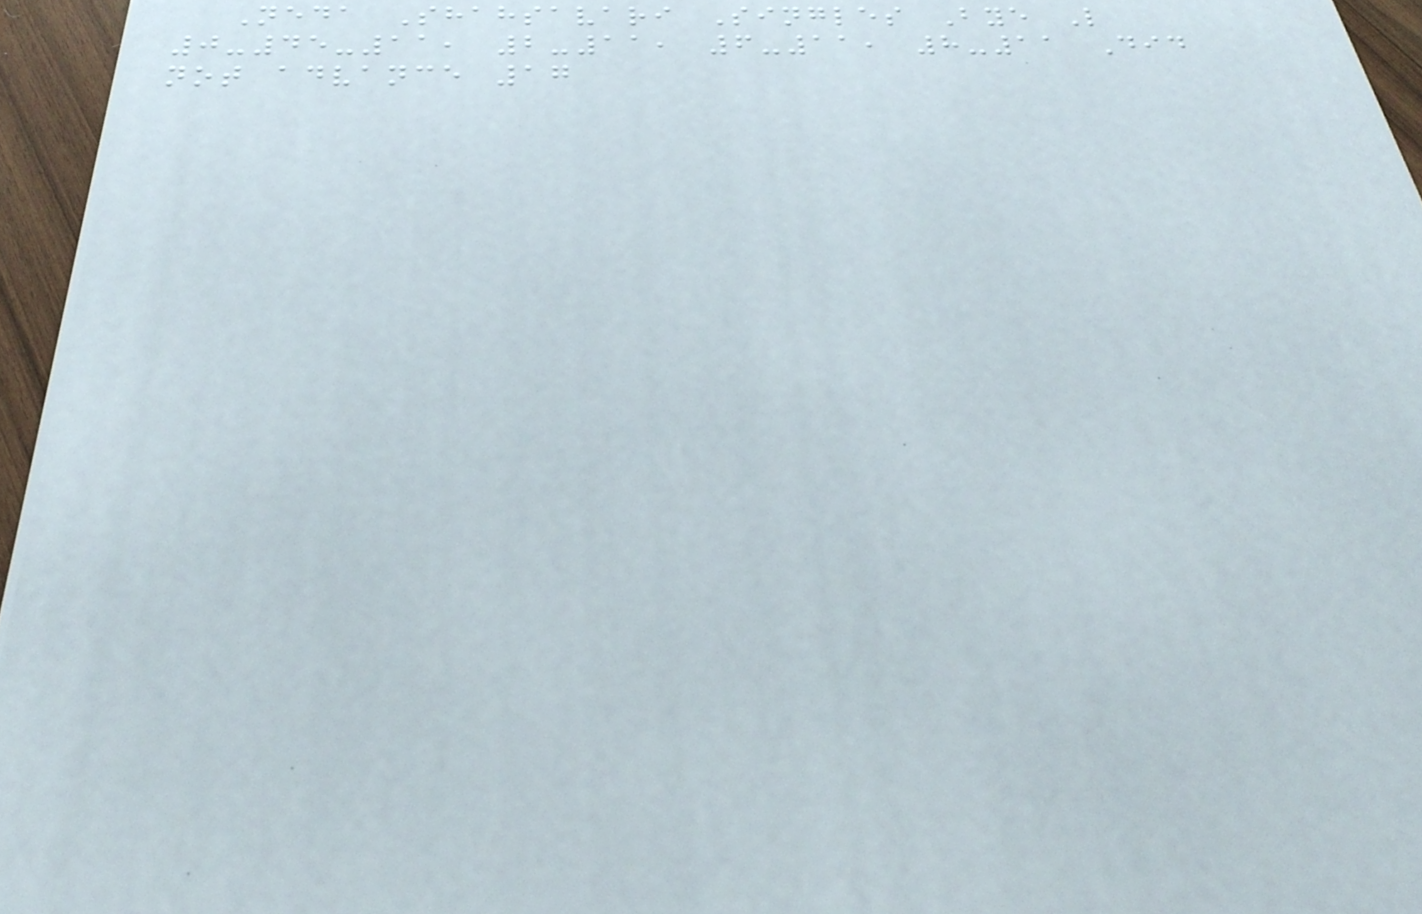Neda Shahsavari Singles Bye L
0-45-11, 2-11, 6-11, 8-11 Did
not advance 17
